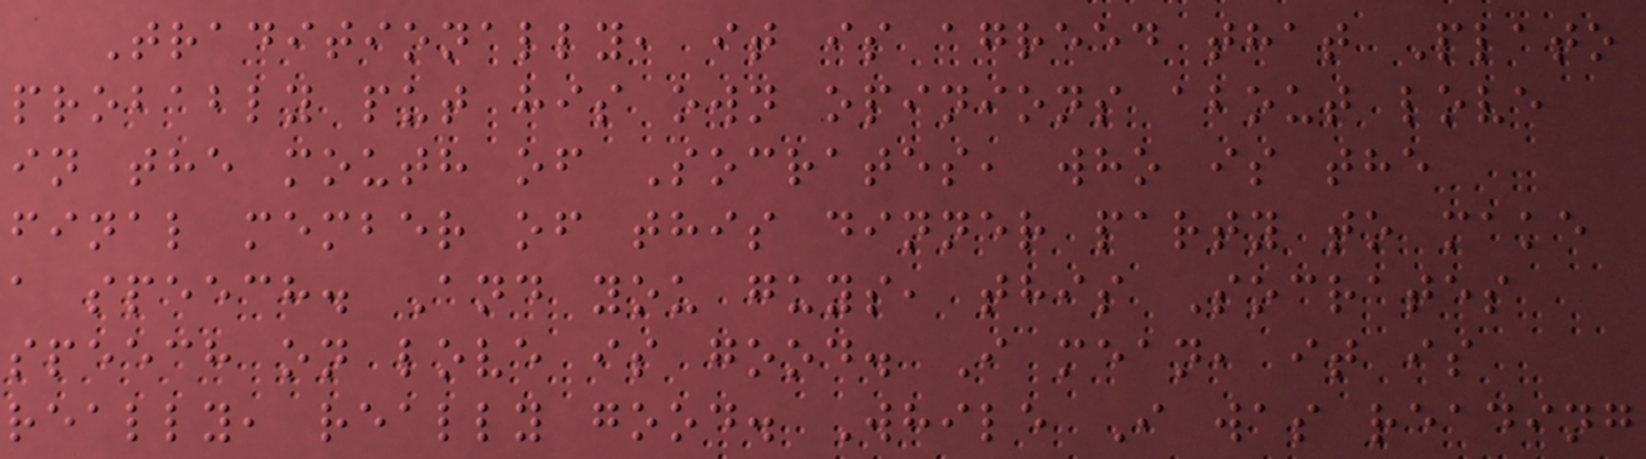Traditionally, it is agreed that Plato
probably put his own opinions about love
in the mouth of Socrates, who is the
final member of this dinner party to make
a speech. And you guys, this Socrates
speech on love is good. I mean, it is
really, really good. While I was reading
